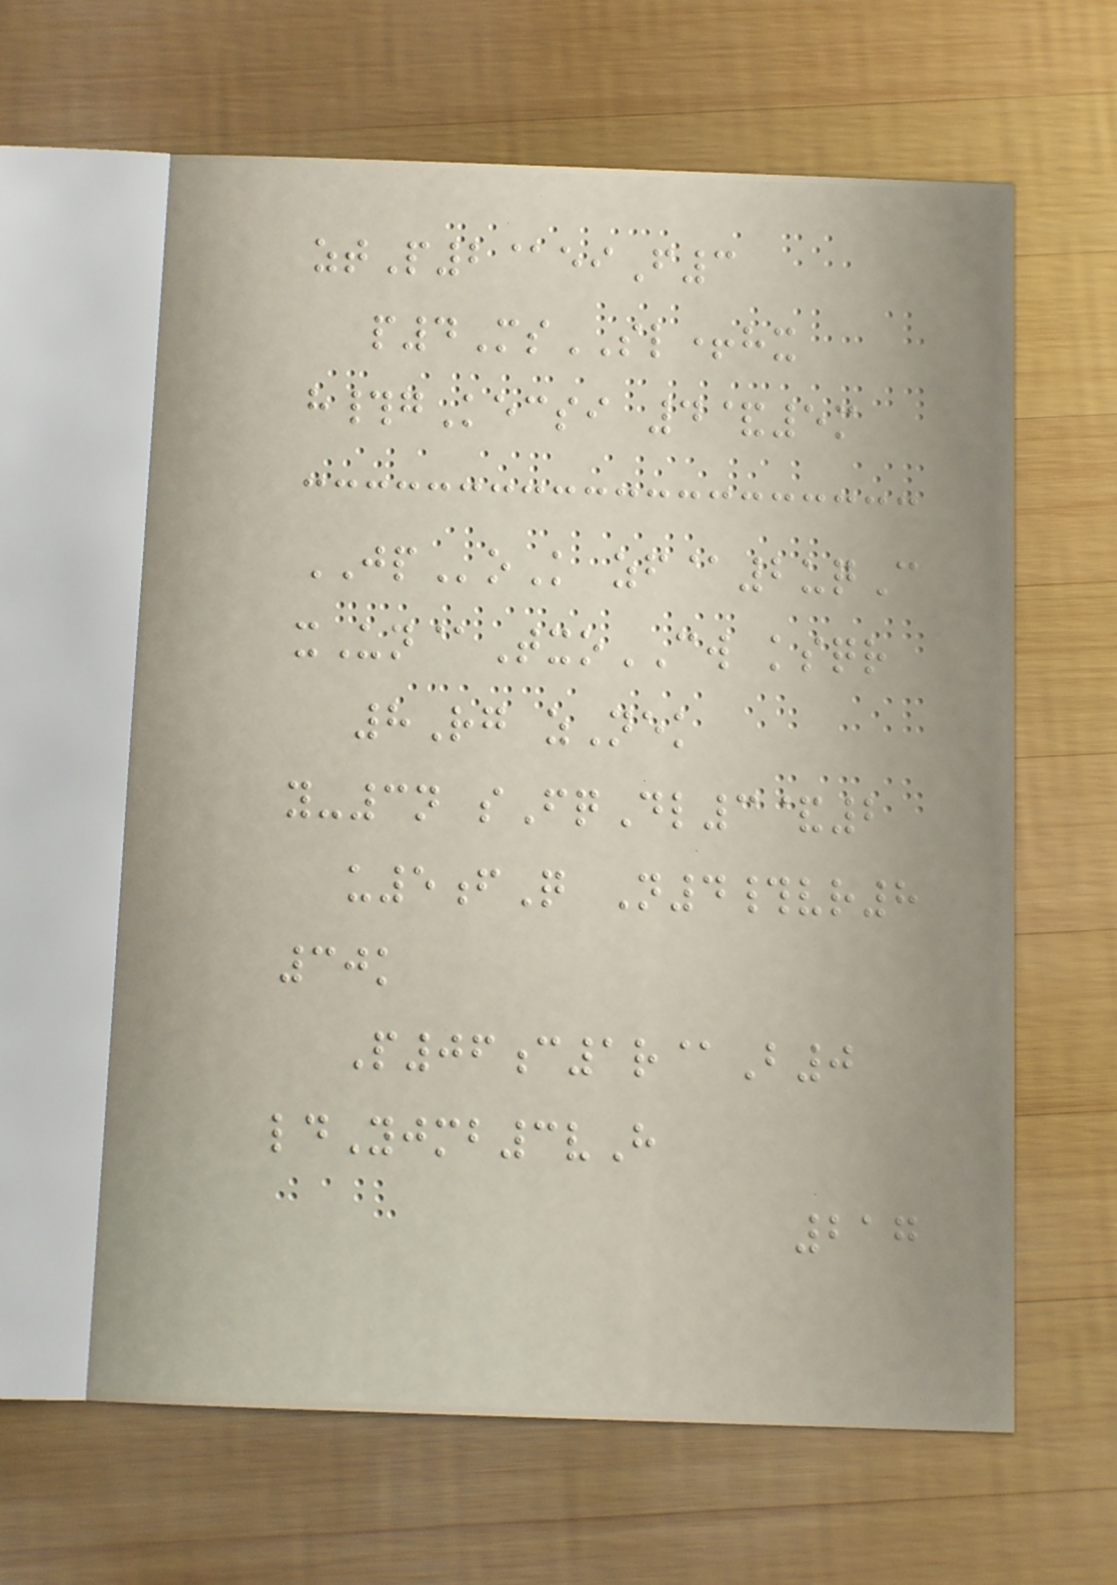ztP2@eiF3
p4MsSL+hx
h#gKecsi 4&5m
JPoK zf@2uqC
xUn@TxoCW ksqr
8Rg zNek
y-3n sFqDl3&2
u5fQ N4#vr8
30k
P06c1r@B0
ldYjmb3vH
217
